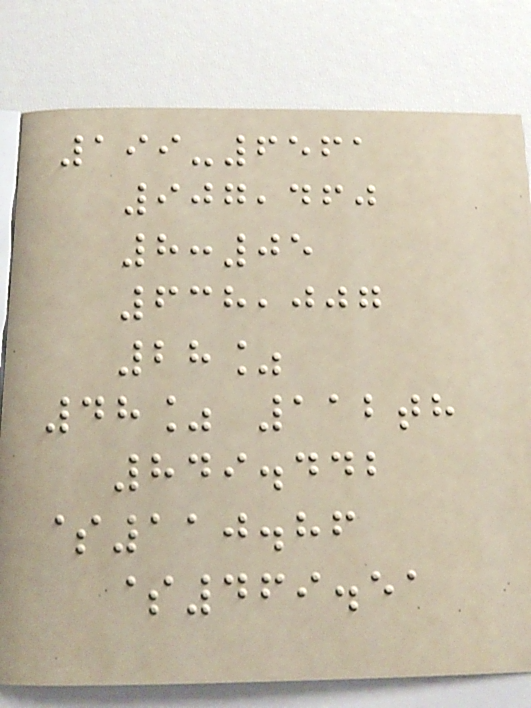199-6561
907,460
8:05
638,007
28%
48% 112th
849.442
$110.86
$469.51
